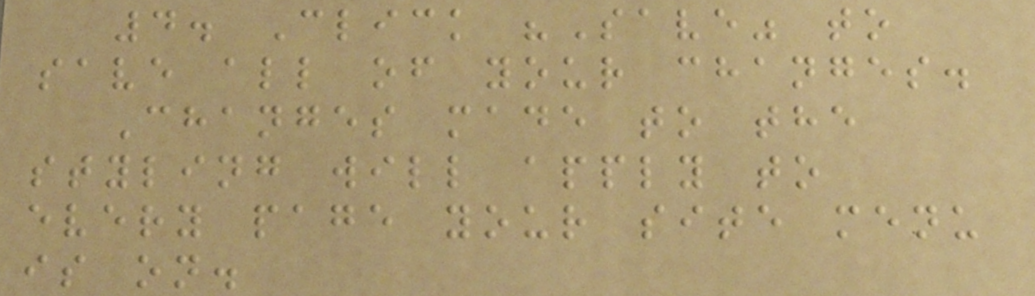4. Click "Save" to
save all of your changes.
Changes made to the
styling will apply to
every page your site menu
is on.
